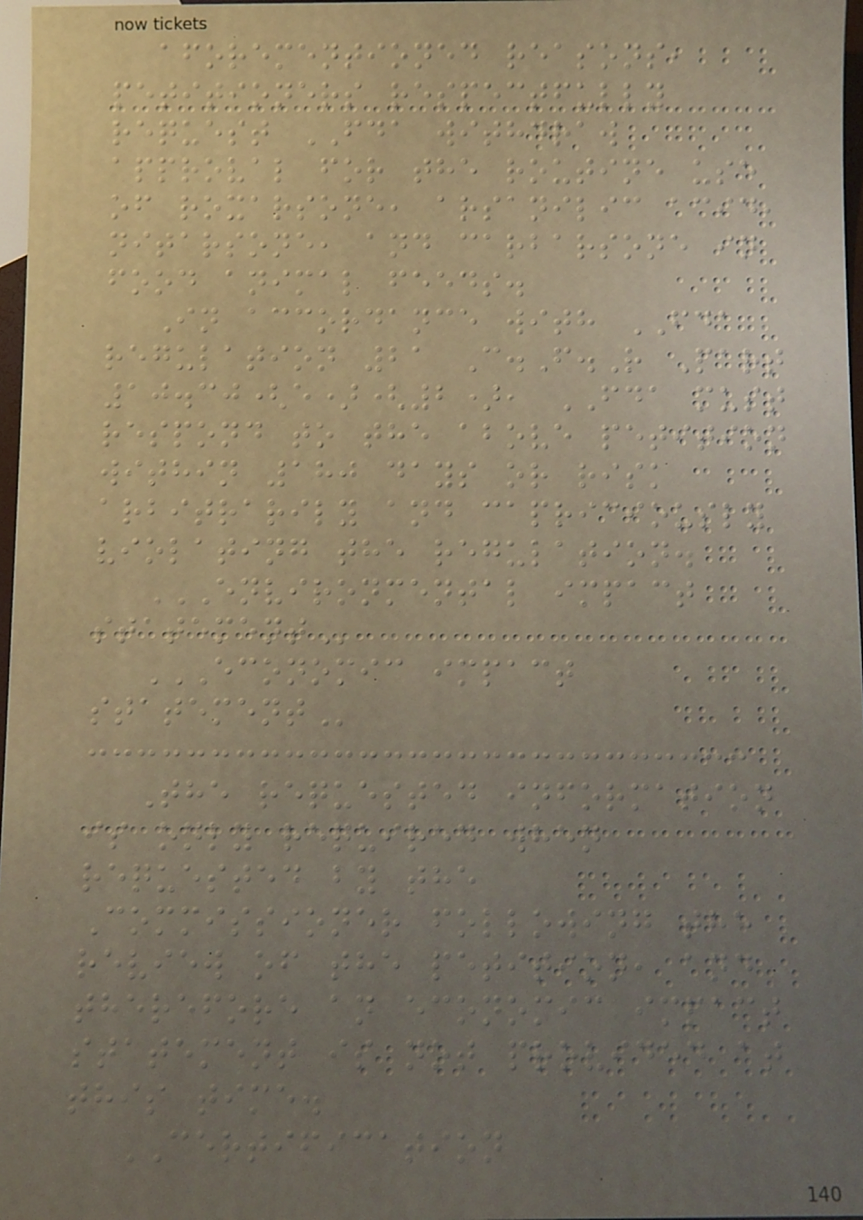aforementioned reasons,
petitioners respectfully
request FDA withdraw
approval for the routine use
of roxarsone, arsanilic acid,
nitarsone, and carbarsone in
food animal feeds.
In accordance with FDA
regulation 21 C.F.R Part
10.30(e)(2), FDA must
respond to the above petition
within 180 days or risk
arbitrarily and capriciously
violating the regulation.
ENVIRONMENTAL IMPACT
STATEMENT
ECONOMIC IMPACT
STATEMENT
The requested information
is only required when
requested by the
Commissioner following the
review of the petition, and
therefore an economic impact
statement is not provided at
this time.
CERTIFICATION
